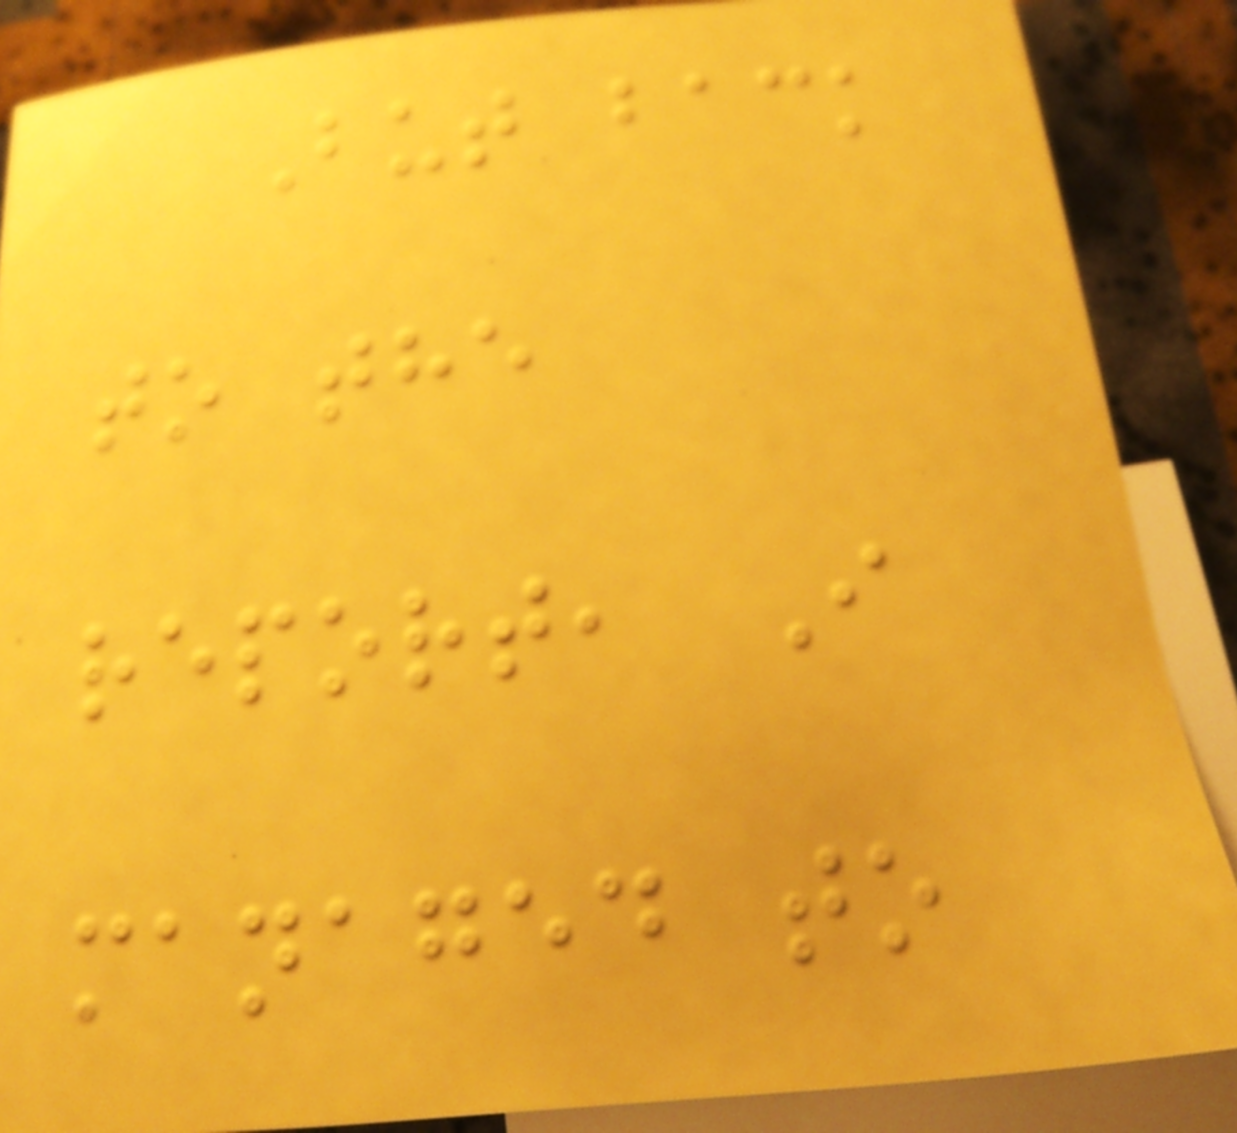But back
to the
report, I
managed to
